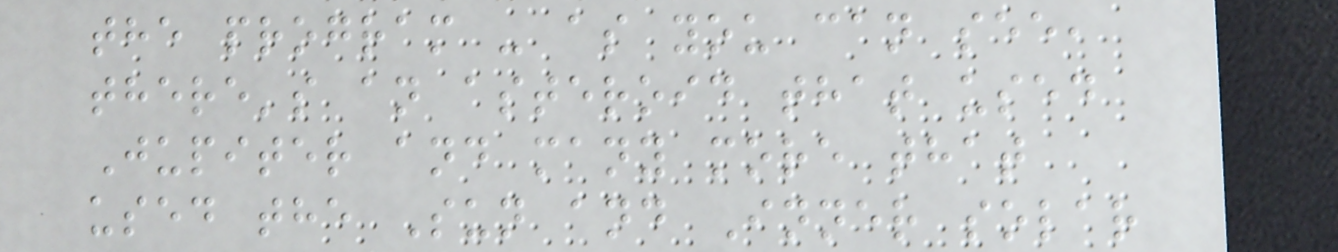the program - as you can see,
there's an asteroid that used
Jupiter and many more that
used the Sun and Inner solar
